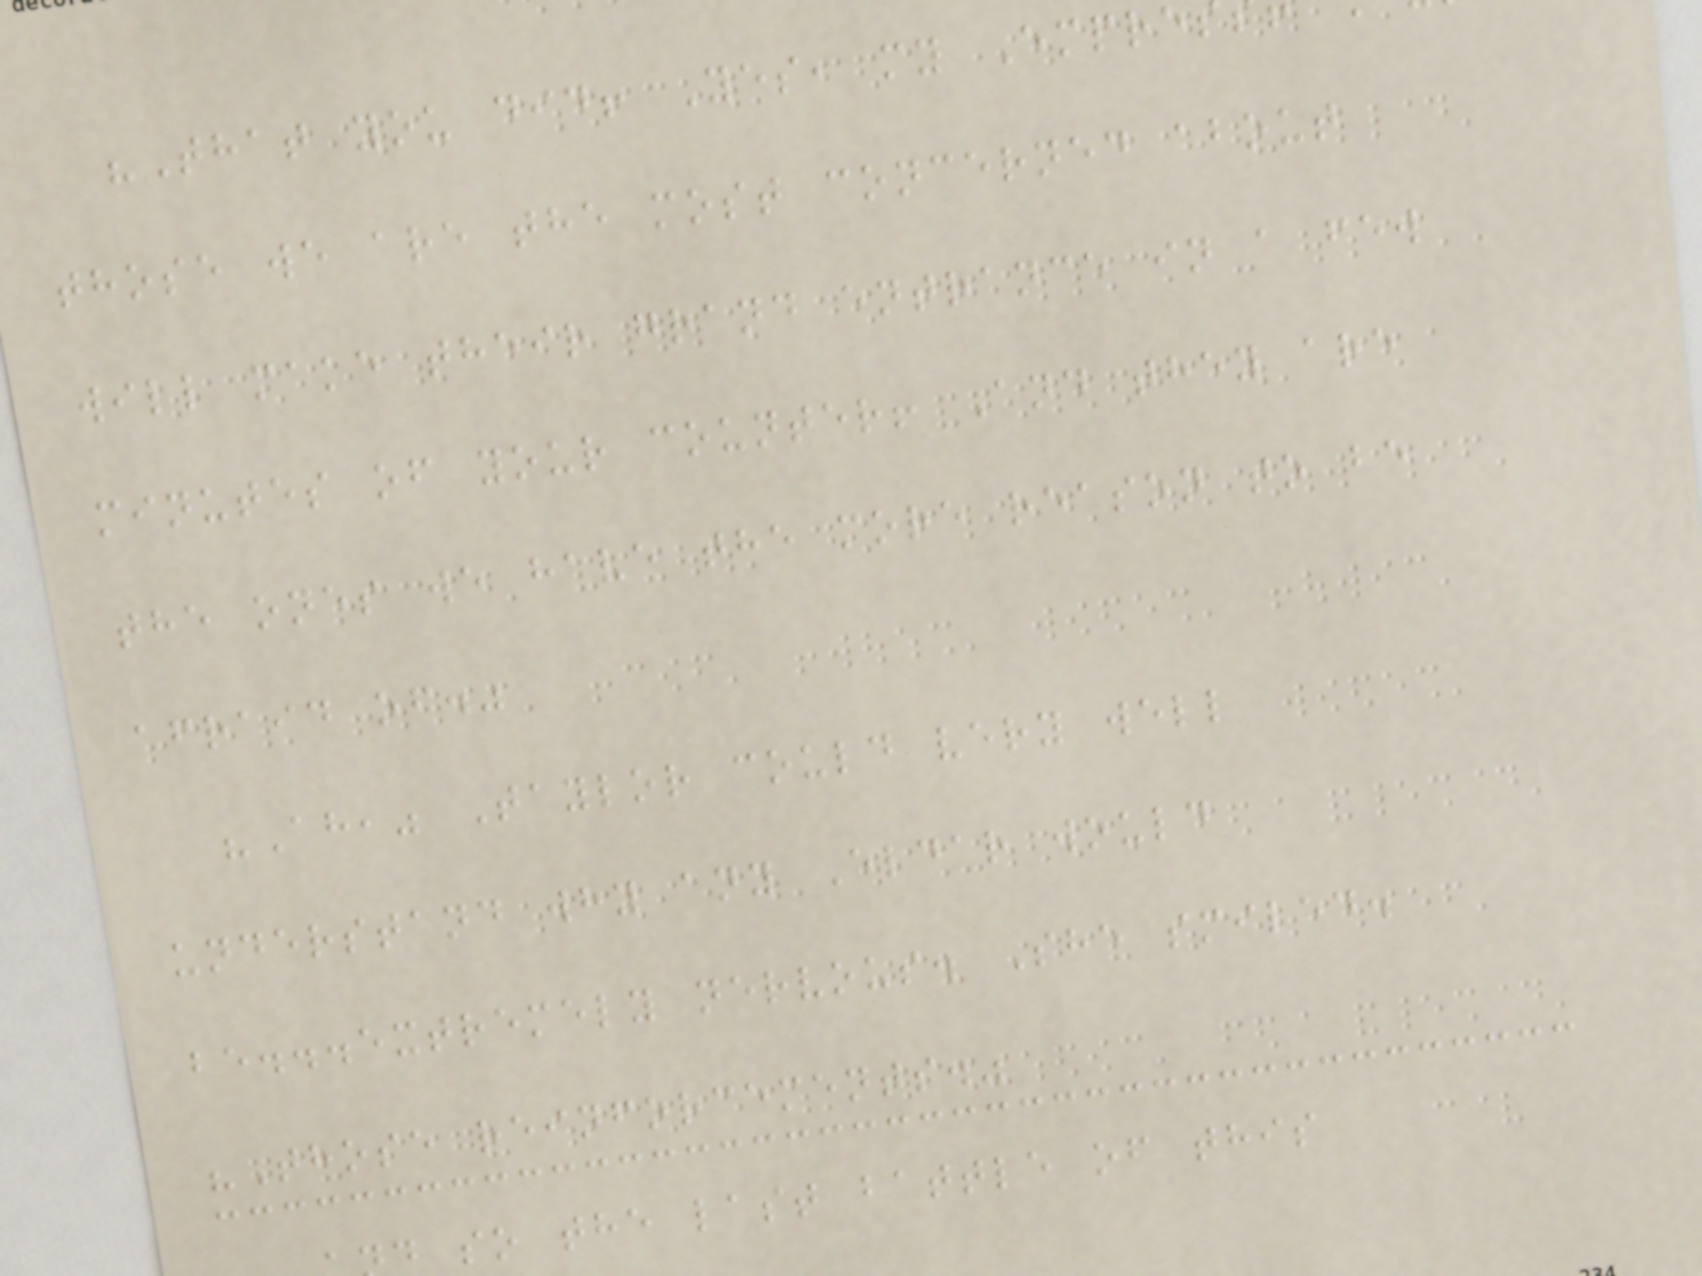"That you did! Yes, my Empre
those we are the most concerned about
will make their grand entrance in a few
minutes of your counter! And they are
the ones we have the more reason to be
afraid of."
"Ah," Taylor could very well
understand why any Eldar would
be...extremely nervous. She smiled.
"Those reinforcements."
d so the last battle of this
